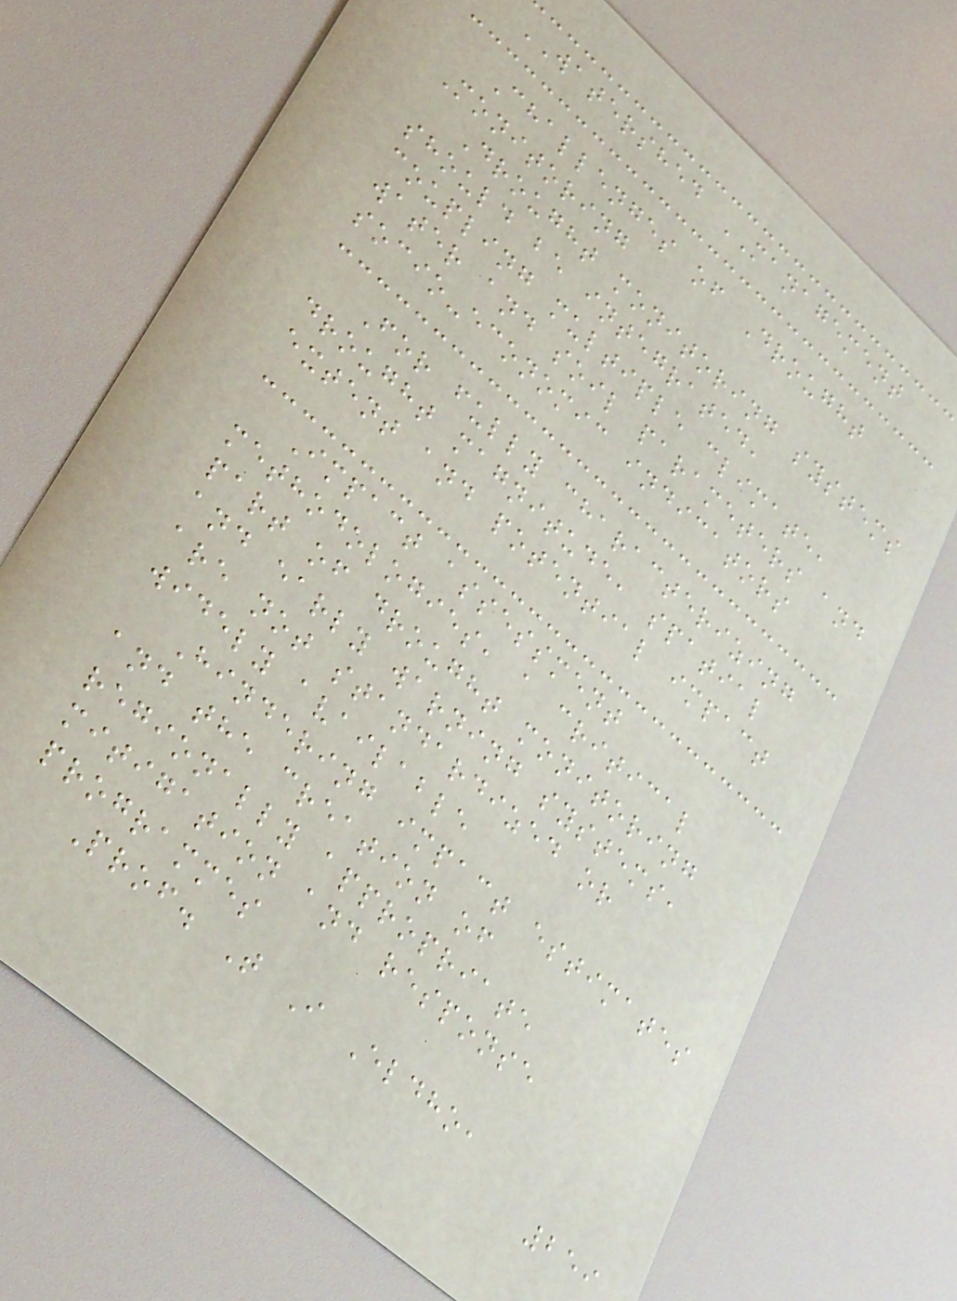WATERSHED MANAGEMENT
Challenges of Drought
Monitoring
Drought monitoring systems
should be integrated,
coupling multiple climate,
water and soil parameters and
socio-economic indicators
For fully characterizing
drought magnitude, spatial
extent and potential impact
Impact assessment
methodologies, a critical
part of drought monitoring
and early warning systems,
are not standardized or
widely available
Hindering impact estimates
and the creation of
regionally appropriate
mitigation and response
programmes
Prof. T I Eldho,
259
